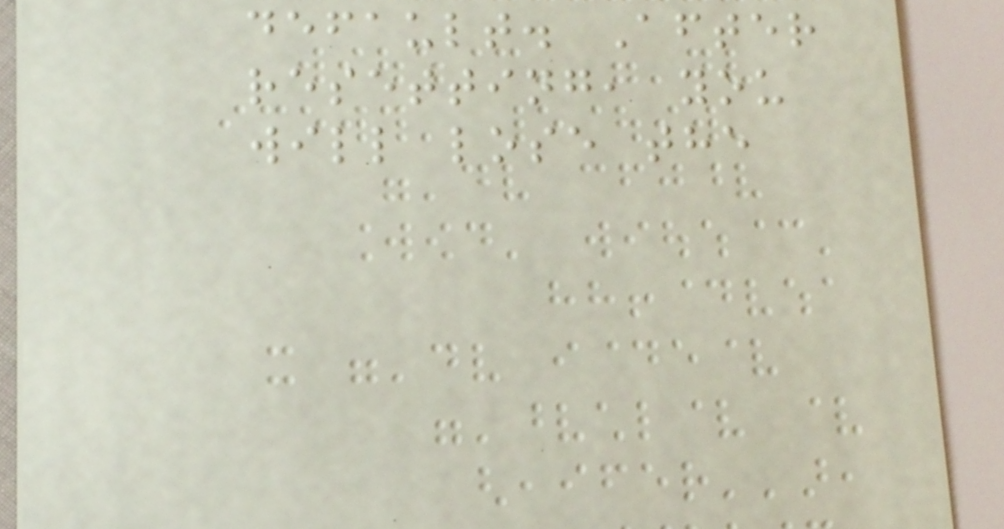default. After
resetting, you
will lose the
